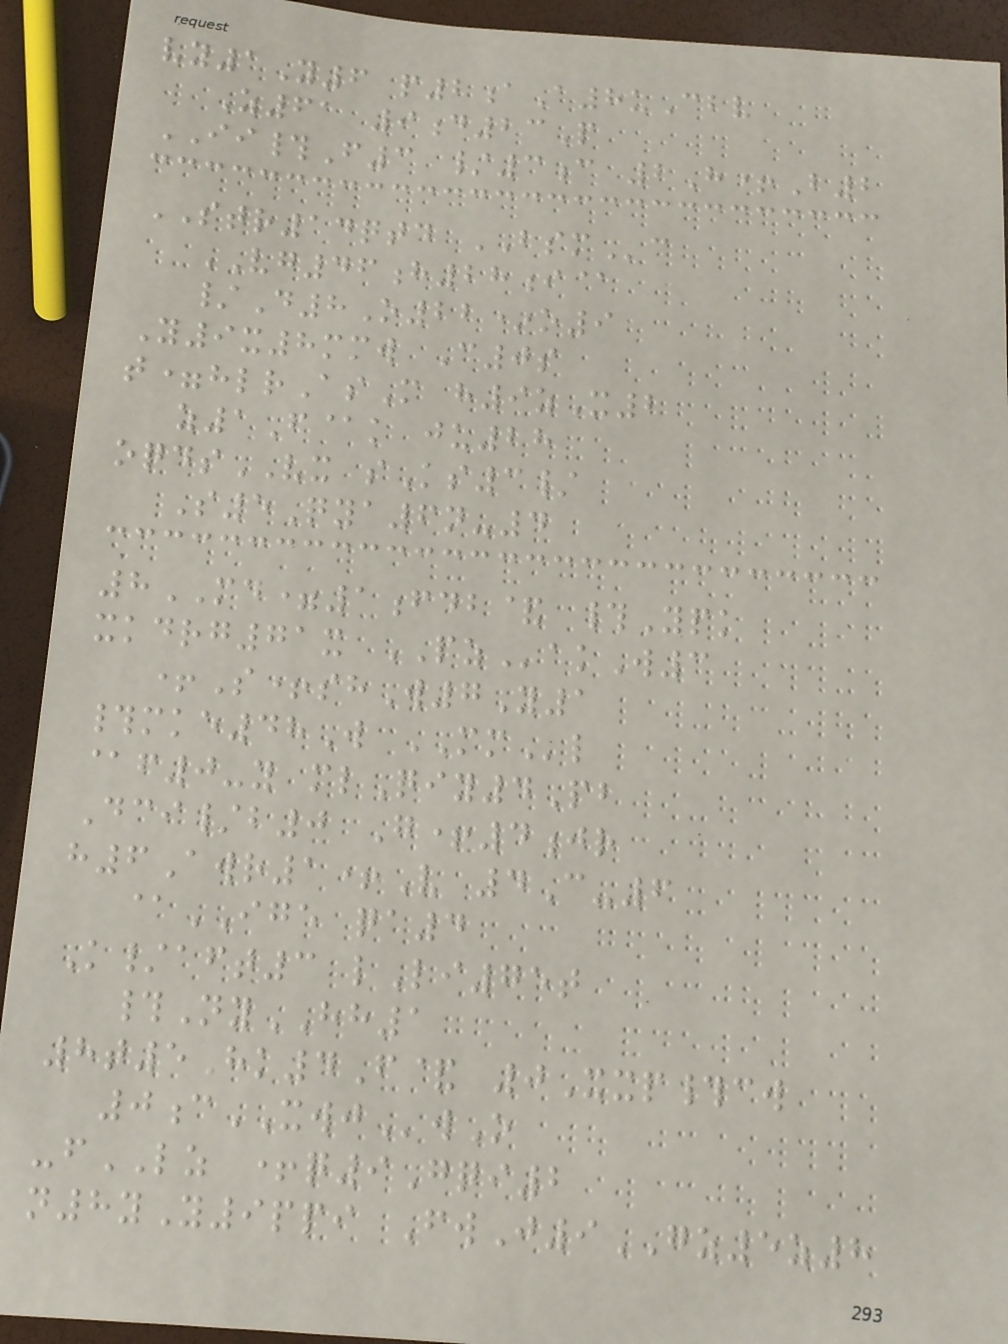vy1Y6 p2aA8uCbv
Z61 9d23P
II#F3 /3c 2H+B2
STR14qtd BSMc
VG46h28i@
/D8O22*o9
Y9x8mmw C0s
t=hlrAsM h9zX2
z1F@k ju28
oqdsVX sKs3/
S5Qya6n-4
8MD=1fdb& #Ypk
xkdrg71x PZakW3
+S+shW7Y1
#mke48W MMl
@f0-y mlQiy4Pb
Dci/b0 G+4jr
h6Awr1+V 4C-6
@IGE qa4
K/aft3 lLi75t
#NyHH1
8t5Hk4F& 0Xxp#cw
0cXWJwO
-fLZ +q9Gqi2
n8yY9ppi FwJ9GZ5z8
